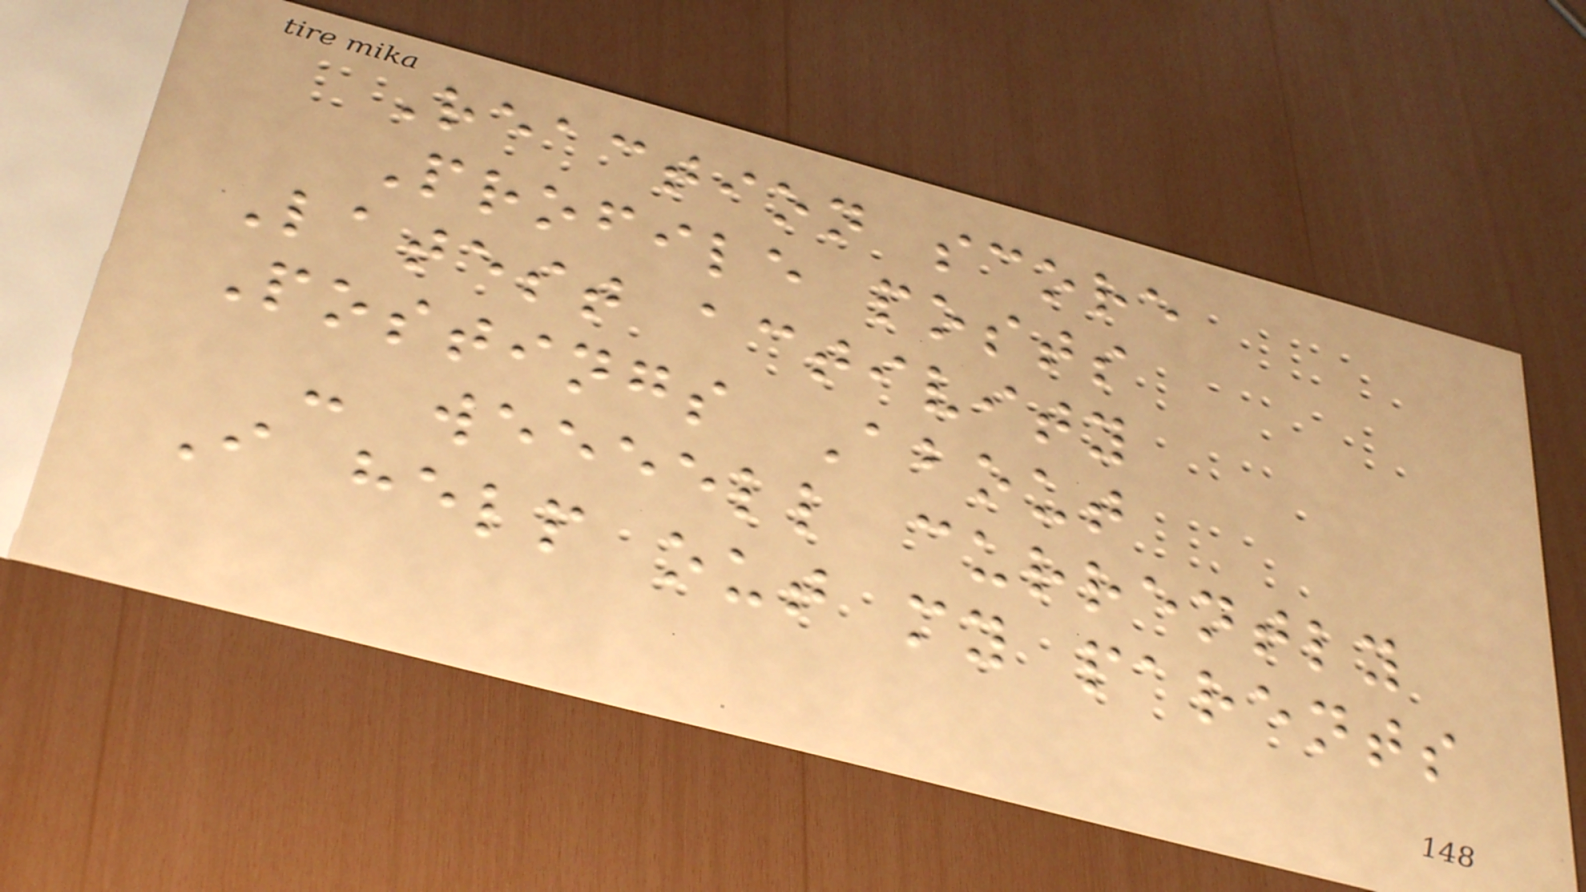Reaction score
Profile posts
Latest activity
Postings About
- weeeell currently
I help out my parents
